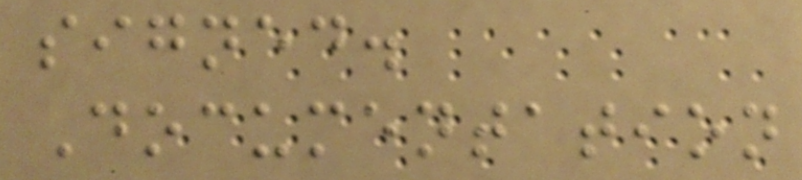signed.
Documentation
